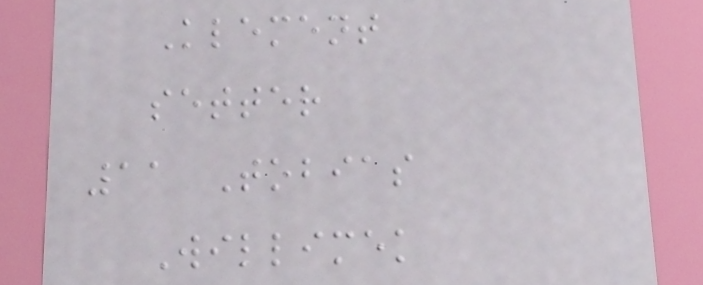Klement
setter
11 Tobias
Willimek
